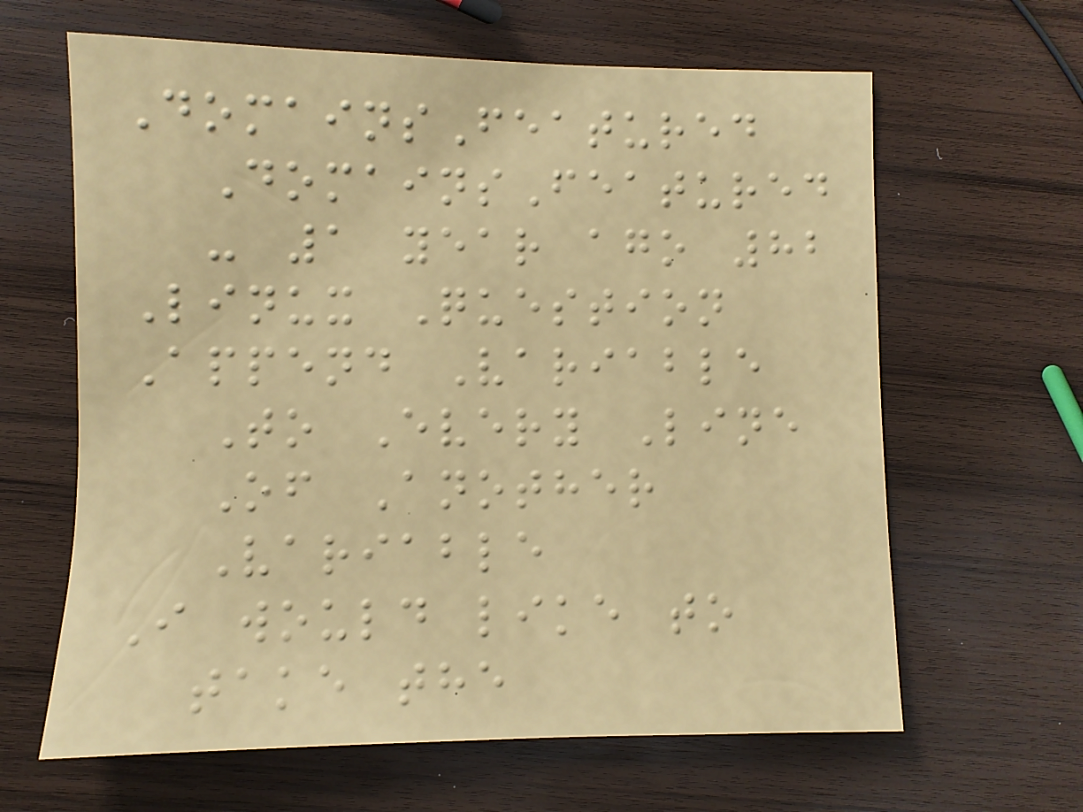DomainsFeatured
DomainsFeatured
- 1 year ago 82
Linux Question
Append Variable
To Every Line
Of Another
Variable
I would like to
take the
